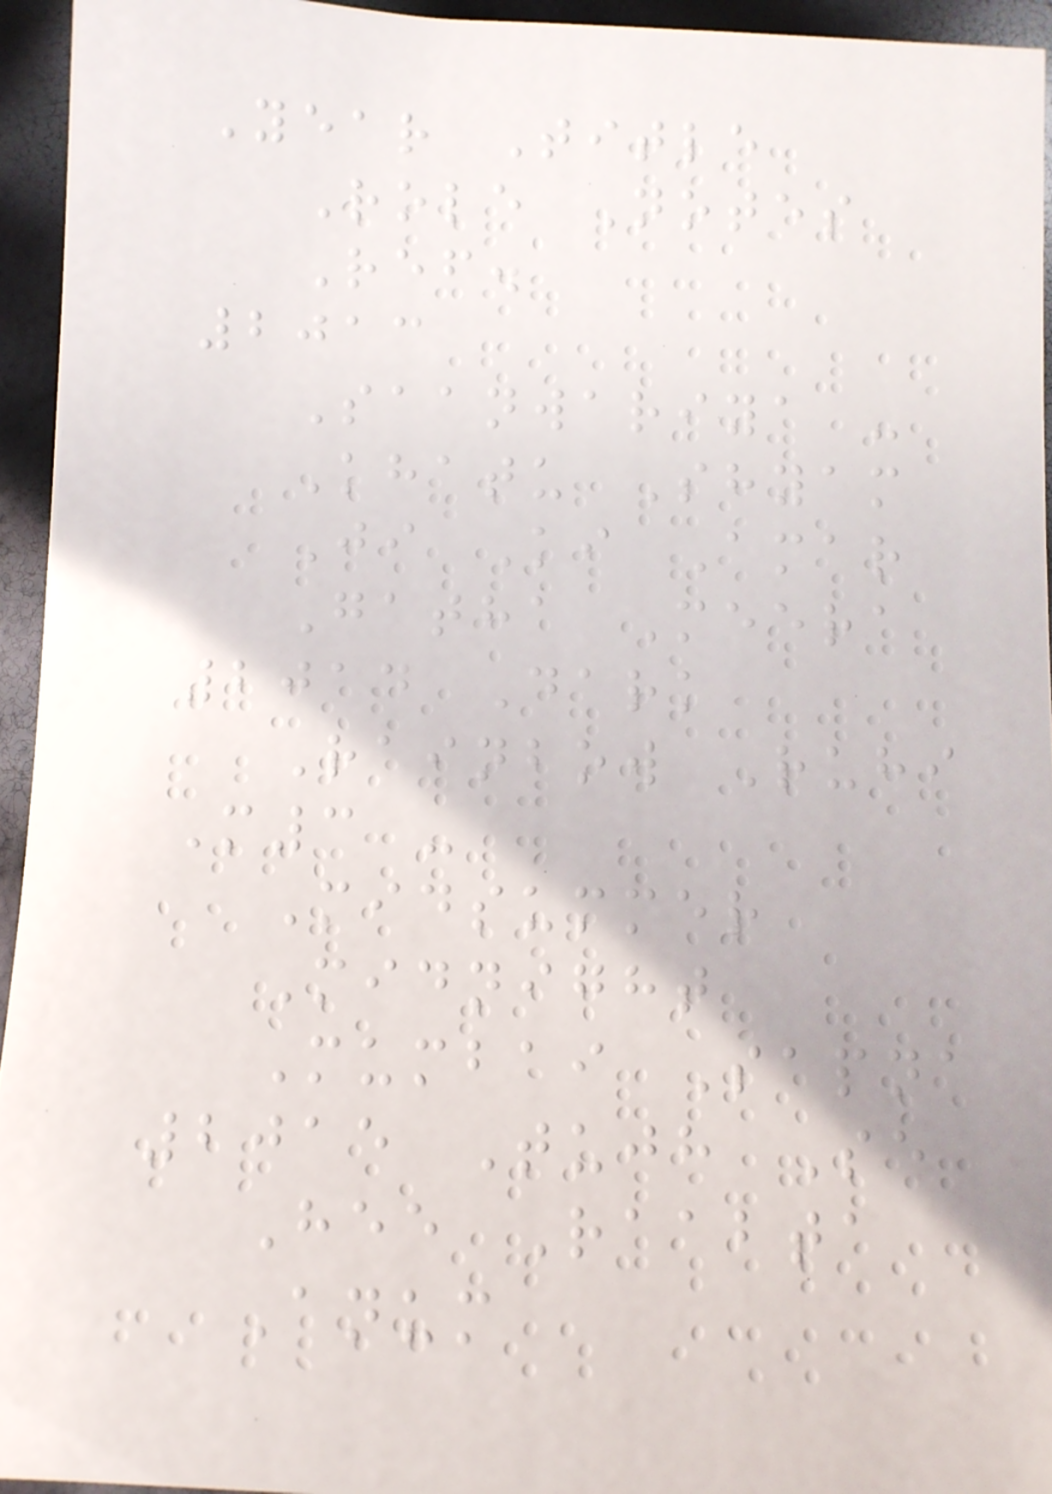Year Title
Role Notes
Ref.
2013
Saanwariya -
Khatu Shyam
Ji Ki Amar
Gatha Meera
2014 Dark
Rainbow Ruhi
M3 -
Midsummer
Midnight
Mumbai Sapna
2015 Tujh Se
Hee Raabta
Anum
